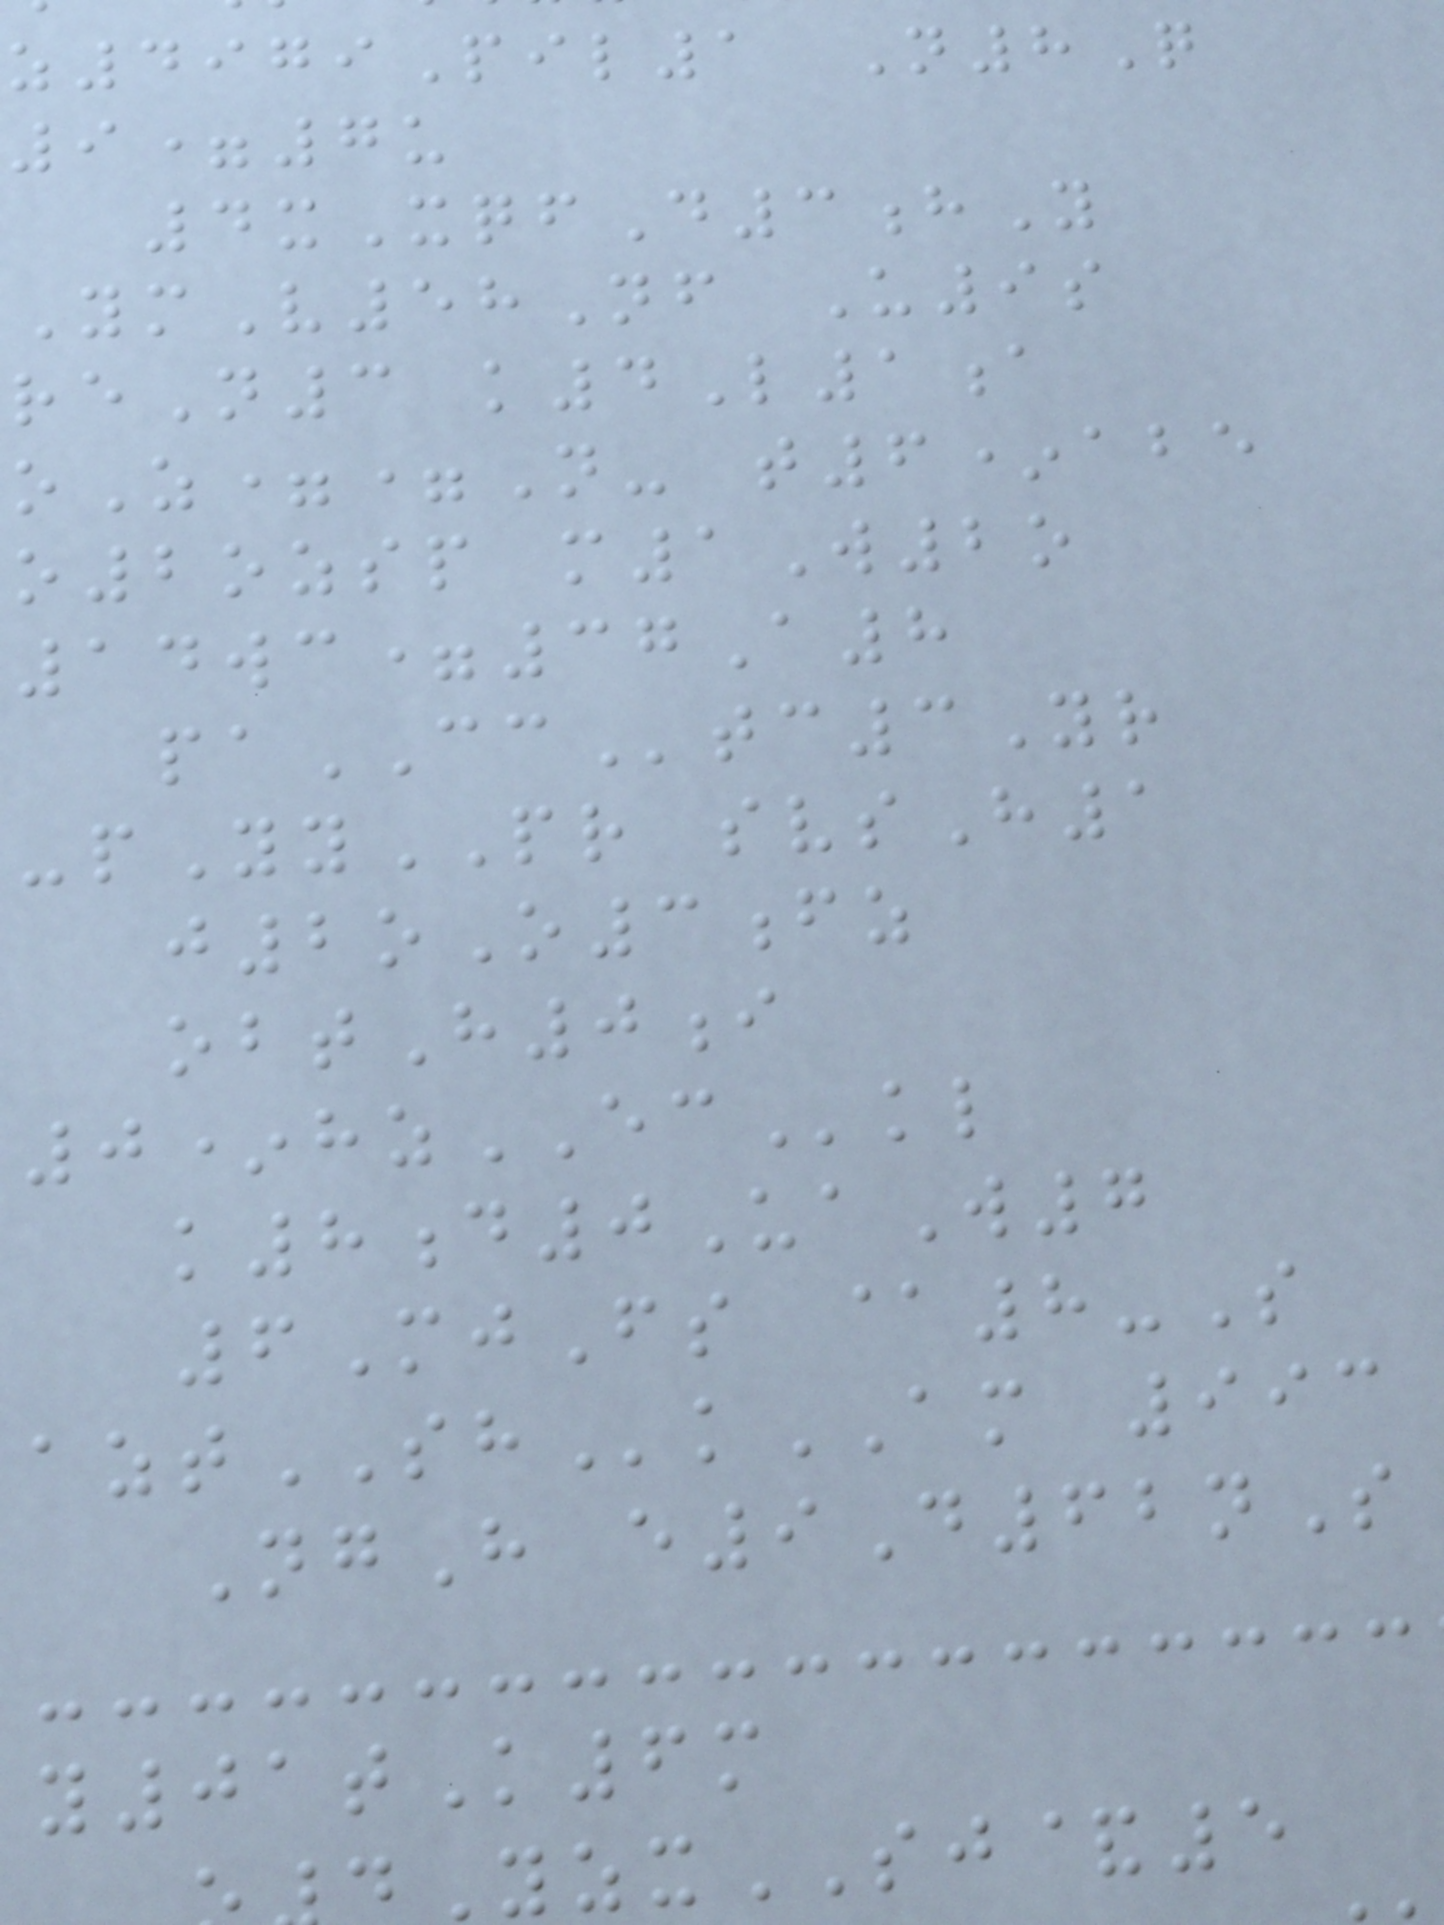z4979Pil1 N8Q
9=7u
4xXqfD3hY
YmV58Nf U9s
reN3 k4L1a
oZ==N- t6*abe
o2ozsp m1W2o
14wc=37A8
paCCtc3Yr
-pYyPR svsH1
j2oO3fz
obtH0i
0*hzECkl
k8d0UaW7
6MjFs @8-S
aztSHkAM 993
NgH e9D62nS
y01tK6m
YzxSJ&5
